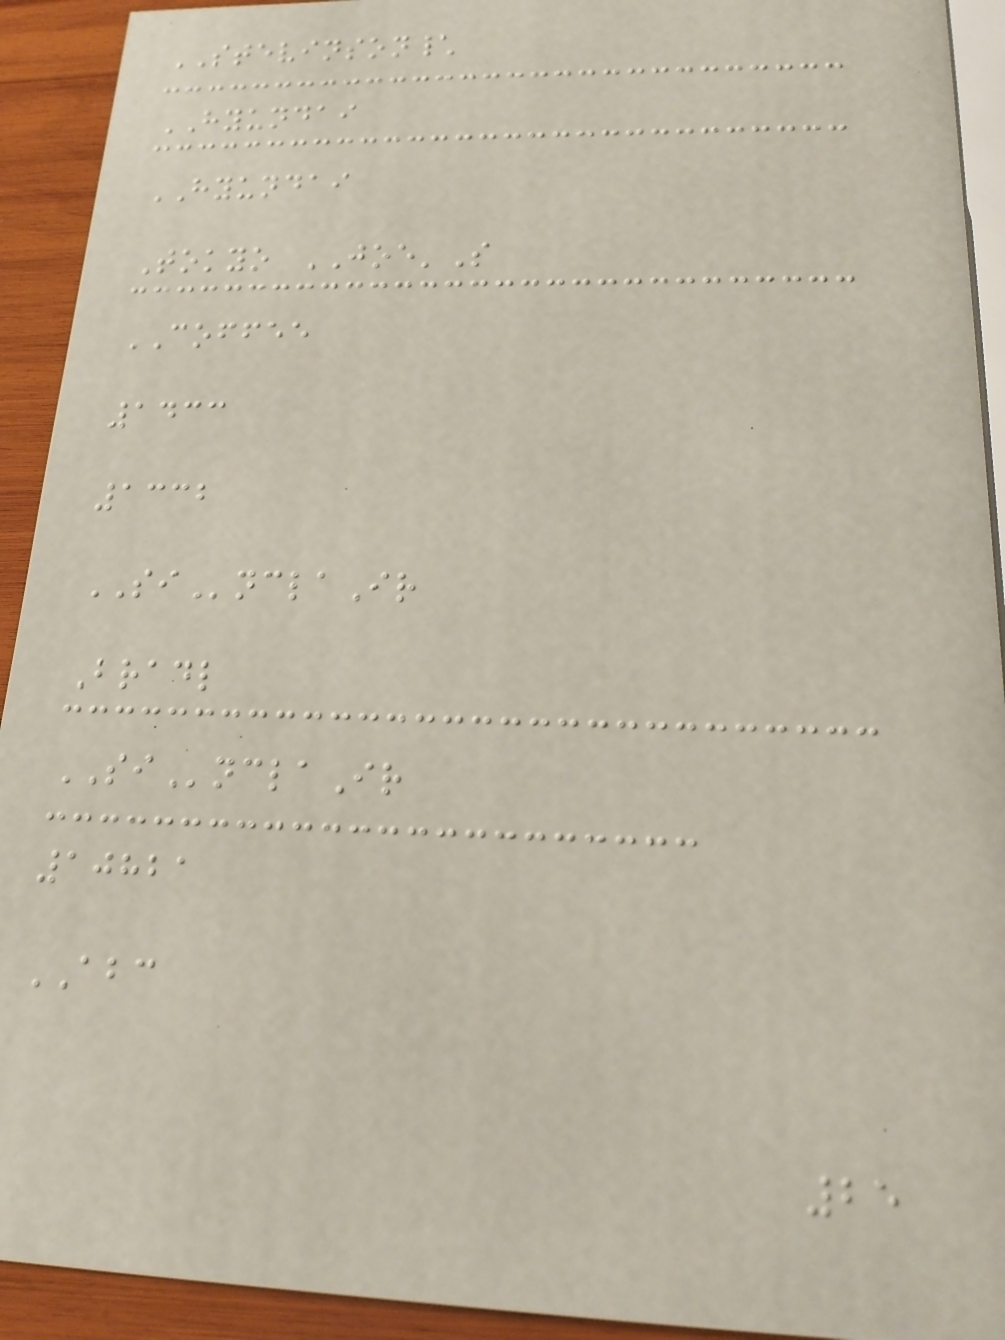STEVINSON\
HYUNDAI
HYUNDAI
Tokyo JOE'S
COFFEE
1433
1332
SInclaIr
Bradl
SInclaIr
10821
ABC
25
